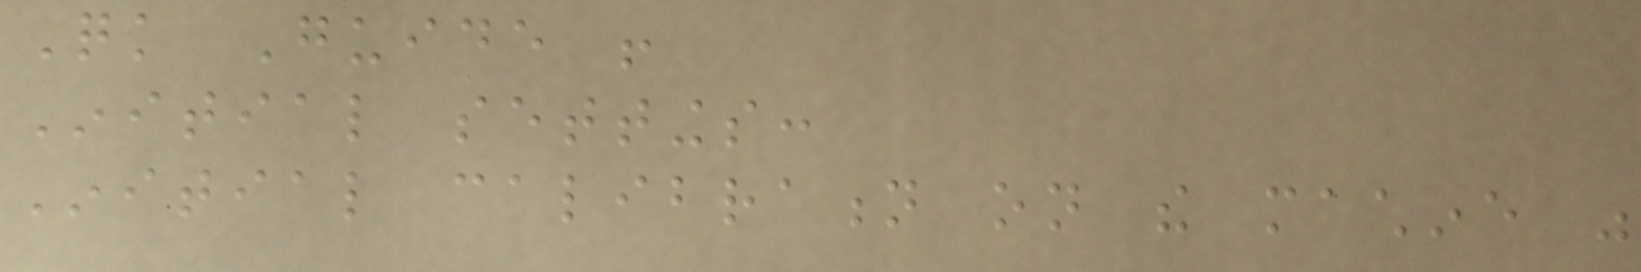Quick Guide !
Initial settings:
Initial calibration on the machine was
